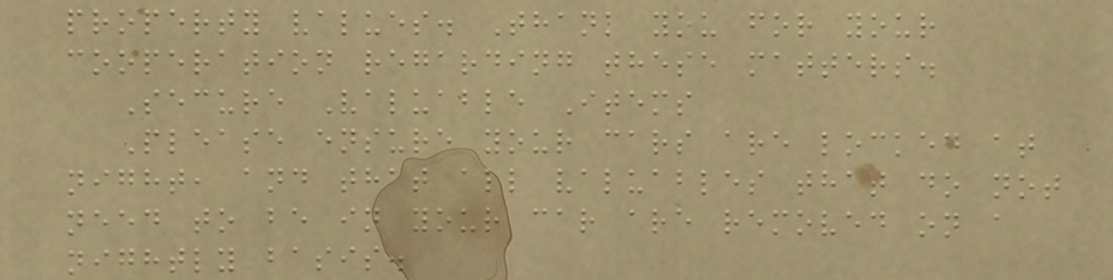property values. Thank you for your
cooperation regarding these matters.
Secure Valuable Items
Please ensure your cars are locked at
night, and that all valuables that do not
need to be in your car are removed on a
nightly basis.
